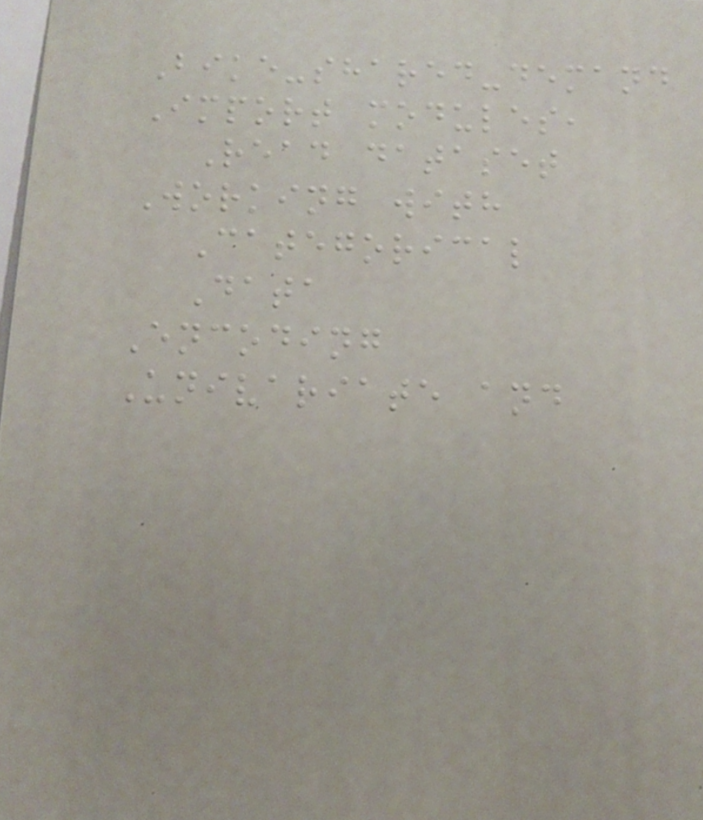Bike-shared-demand
Import modules,
Read dataset
Working with
Categorical
Data
Encoding
Univariate and
